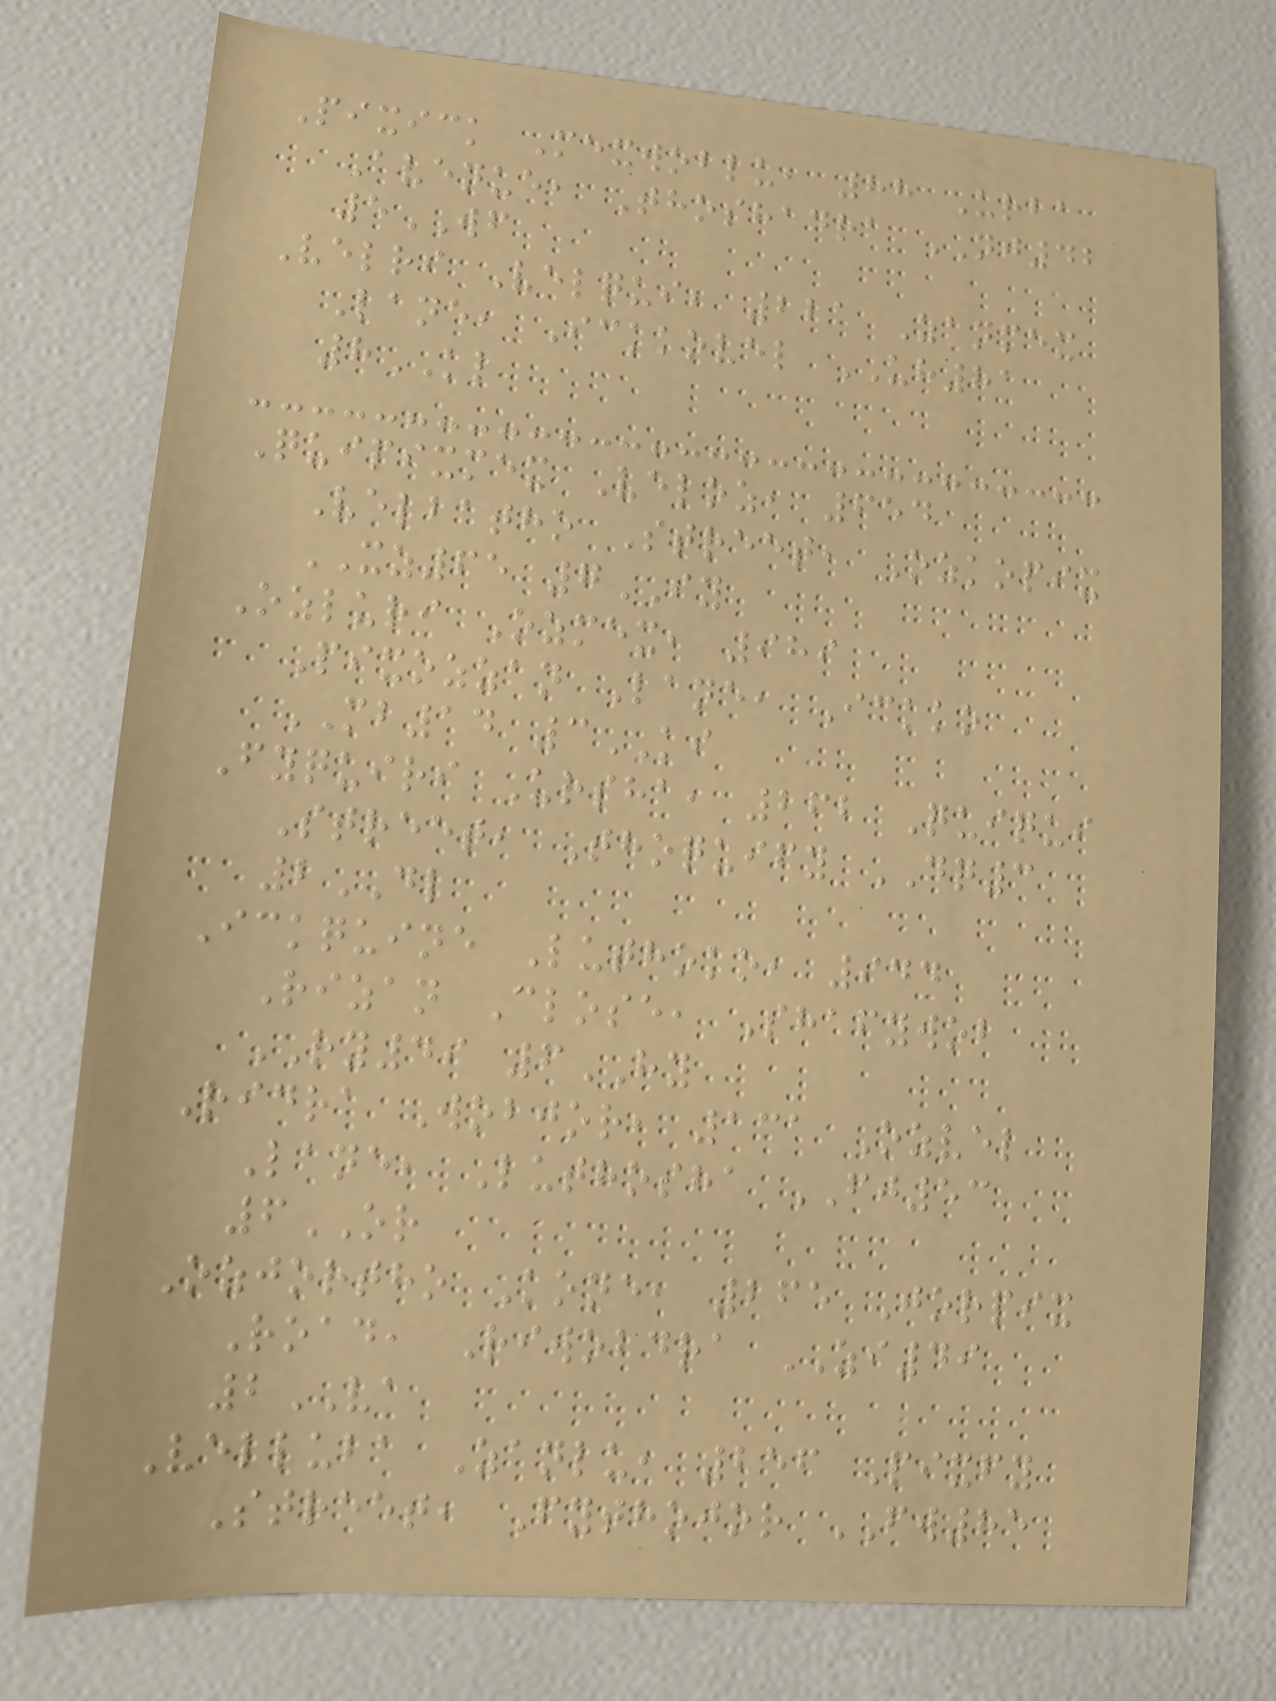Pixick Mexwoblu, 88 Urba
Avenue, Thoshadra NJ42
5WF
Velri Velqui, 221 Zanmex
Lane, Ickkovel UH81
8KL
Quipixmex Veloz, 654
Velbatho Street, Ozkopix
XZ65 7IY
Ozluri Ozmex, 989
Pixozzan Lane, Ickko
MB14 3KI
Fyquiri Ursha, 262 Quiqui
Street, Thoquify DQ3
2DL
Ickquine Luthoko, 944
Rizan Close, Shafywob
RY49 6HY
Ridra Wobjor, 131 Ozvel
Lane, Luthosha FJ53
6OR
Ozjortho Kone, 265 Jorpix
Road, Riwobdra ZI49
2VA
Velluba Zanlu, 256 Pixfy
Street, Fythojor FW85
